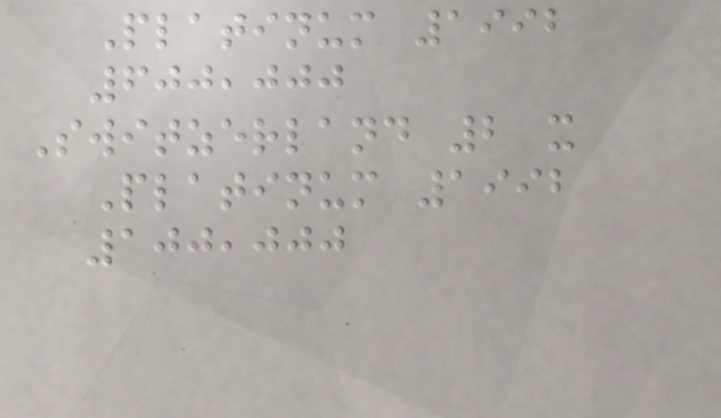Platinum 1992
600,000
Switzerland 2 x
Platinum 1992
100,000
